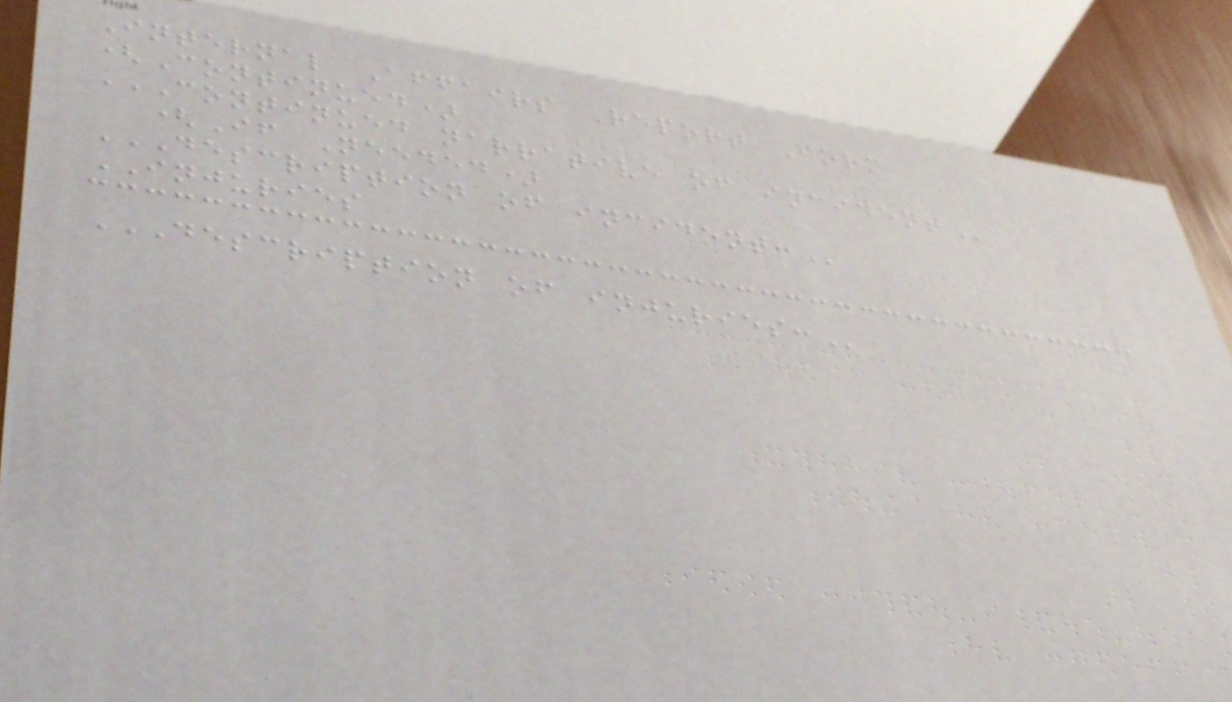Internal Affairs Report Form
(Continued)
CONTINUED NARRATIVE OF INCIDENT
(If Needed)
DESCRIPTION OF INCIDENT:
INJURIES
DESCRIPTION OF INJURIES:
